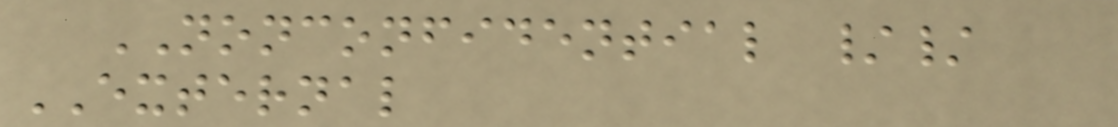NONCONFIDENTIAL //
EXTERNAL
